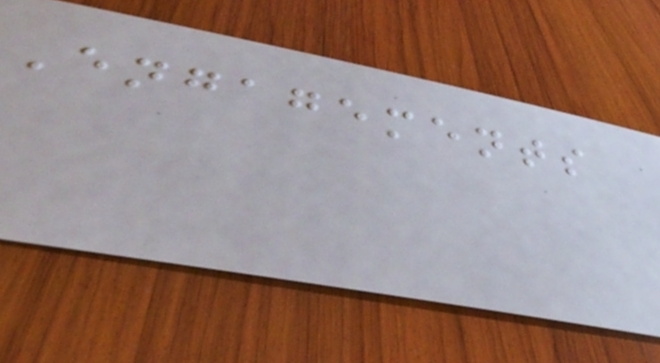Engagements
